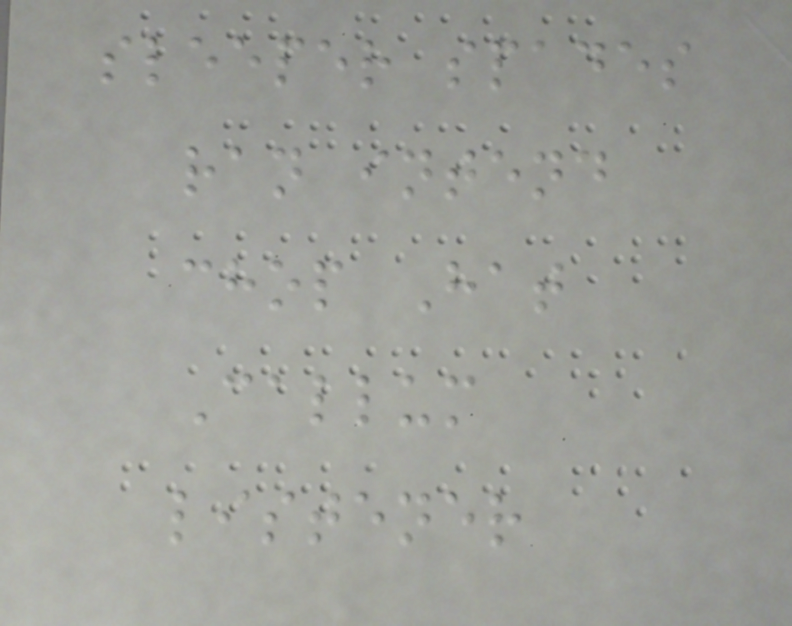sleeper spades
ran intend
chop Hat
Callum
listener
